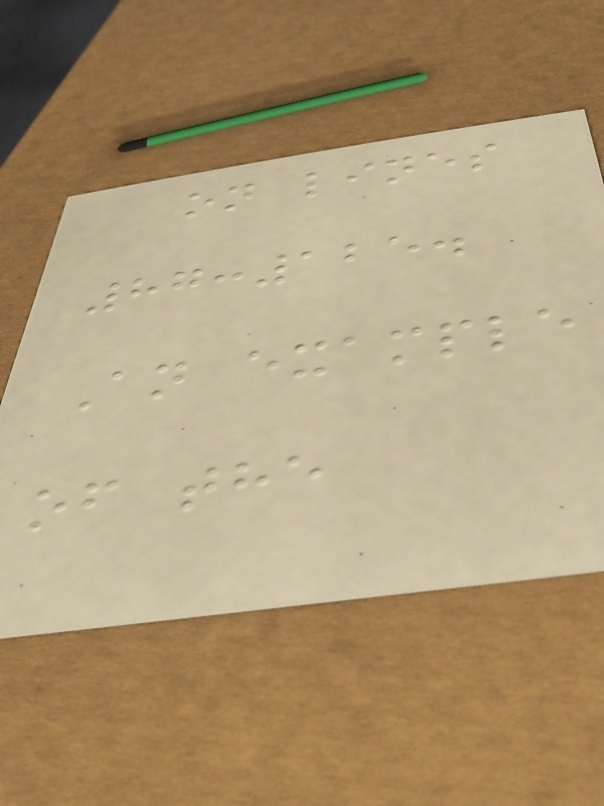on lines
87:125.
An example
of the
